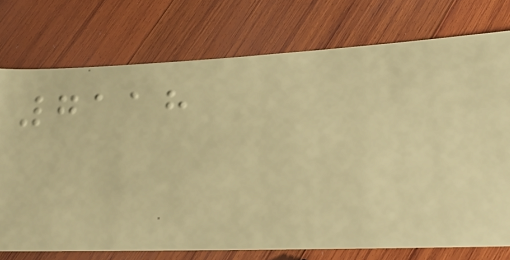7118
